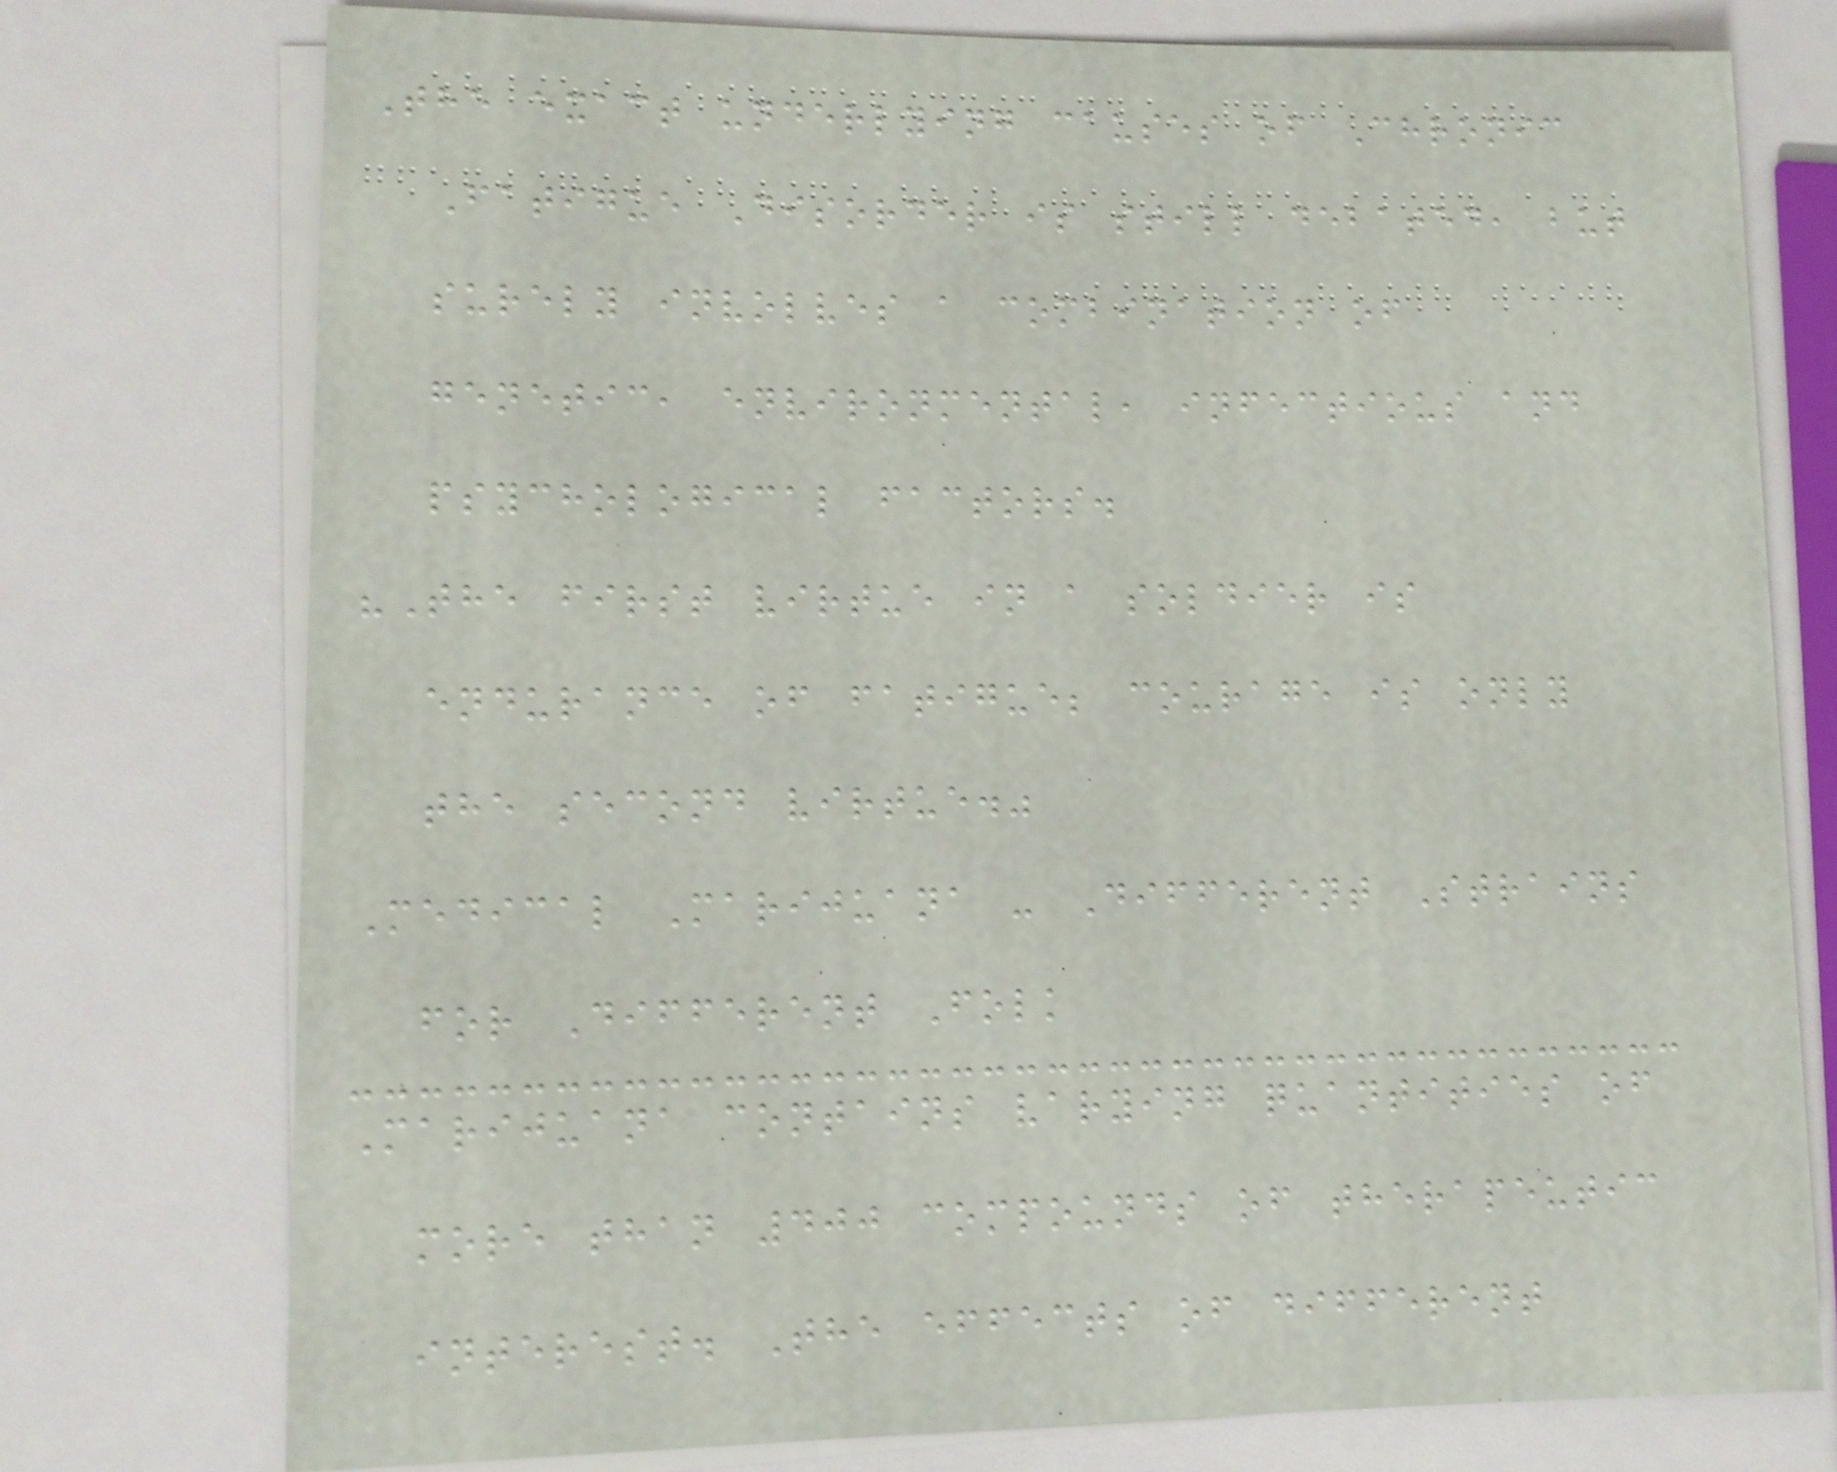The exact underlying causes of Chronic
Fatigue Disorder is still debated, but
surely involves a combination of
genetic, environmental, infectious and
psychological factors.
"The first virtue in a soldier is
endurance of fatigue; courage is only
the second virtue."
Medical Marijuana - Different Strains
for Different Folk
Marijuana contains varying quantities of
more than 400 compounds of therapeutic
interest. The effects of different
